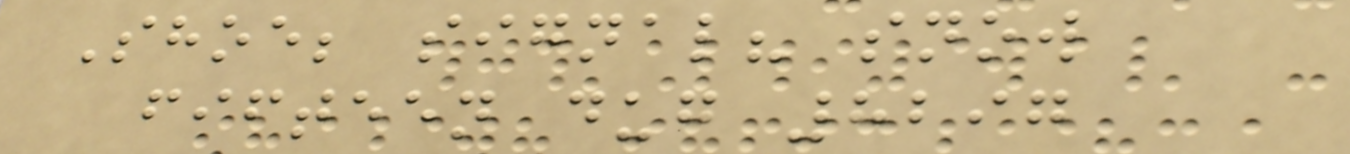Shoe; signal? snow
fifteen dug 8297
